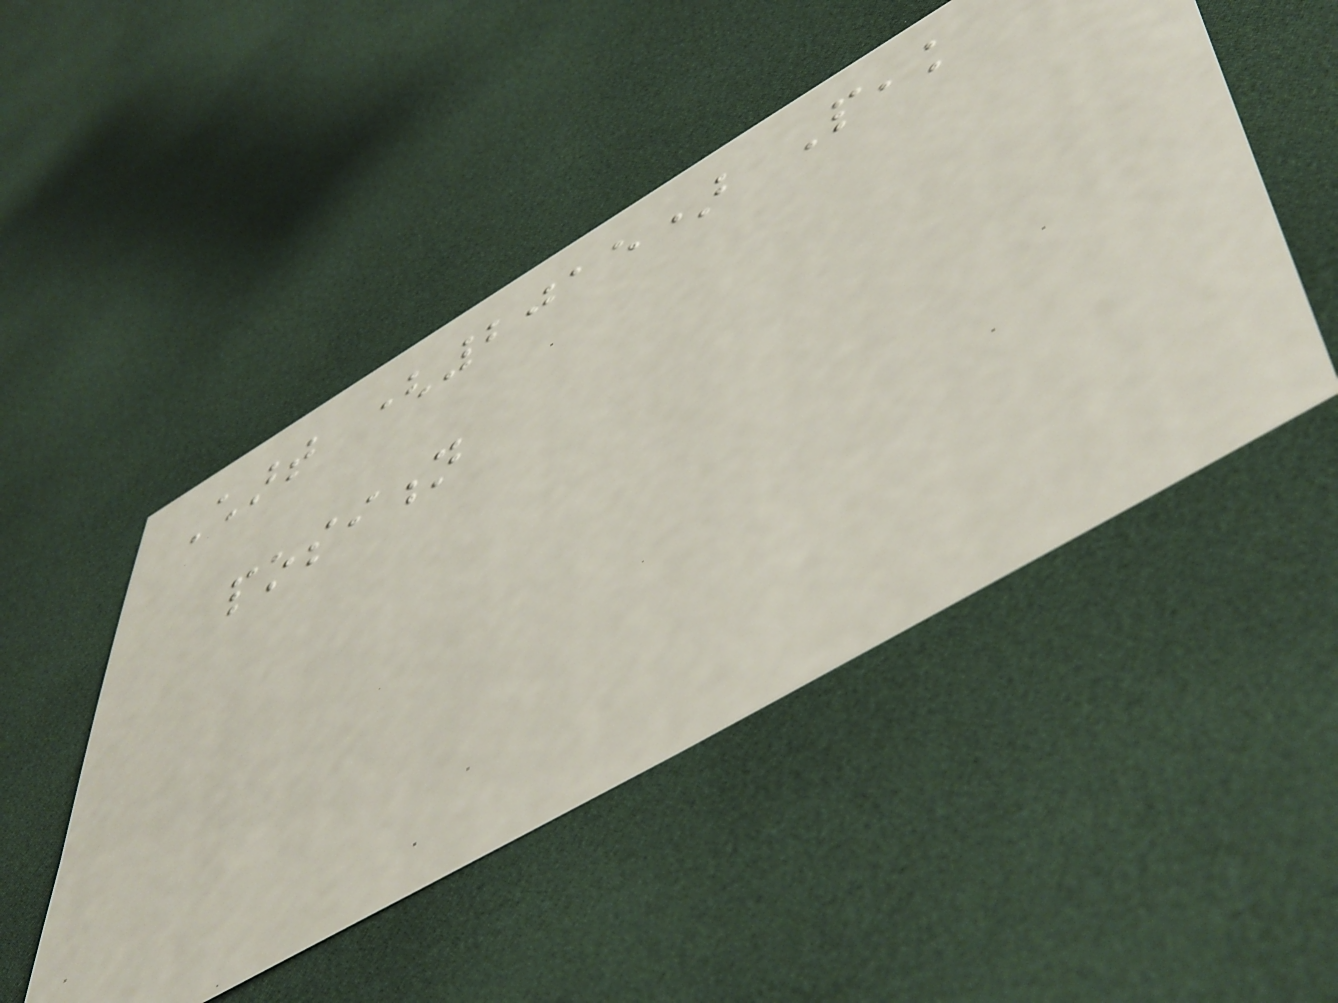Chart (2015) Peak
position
